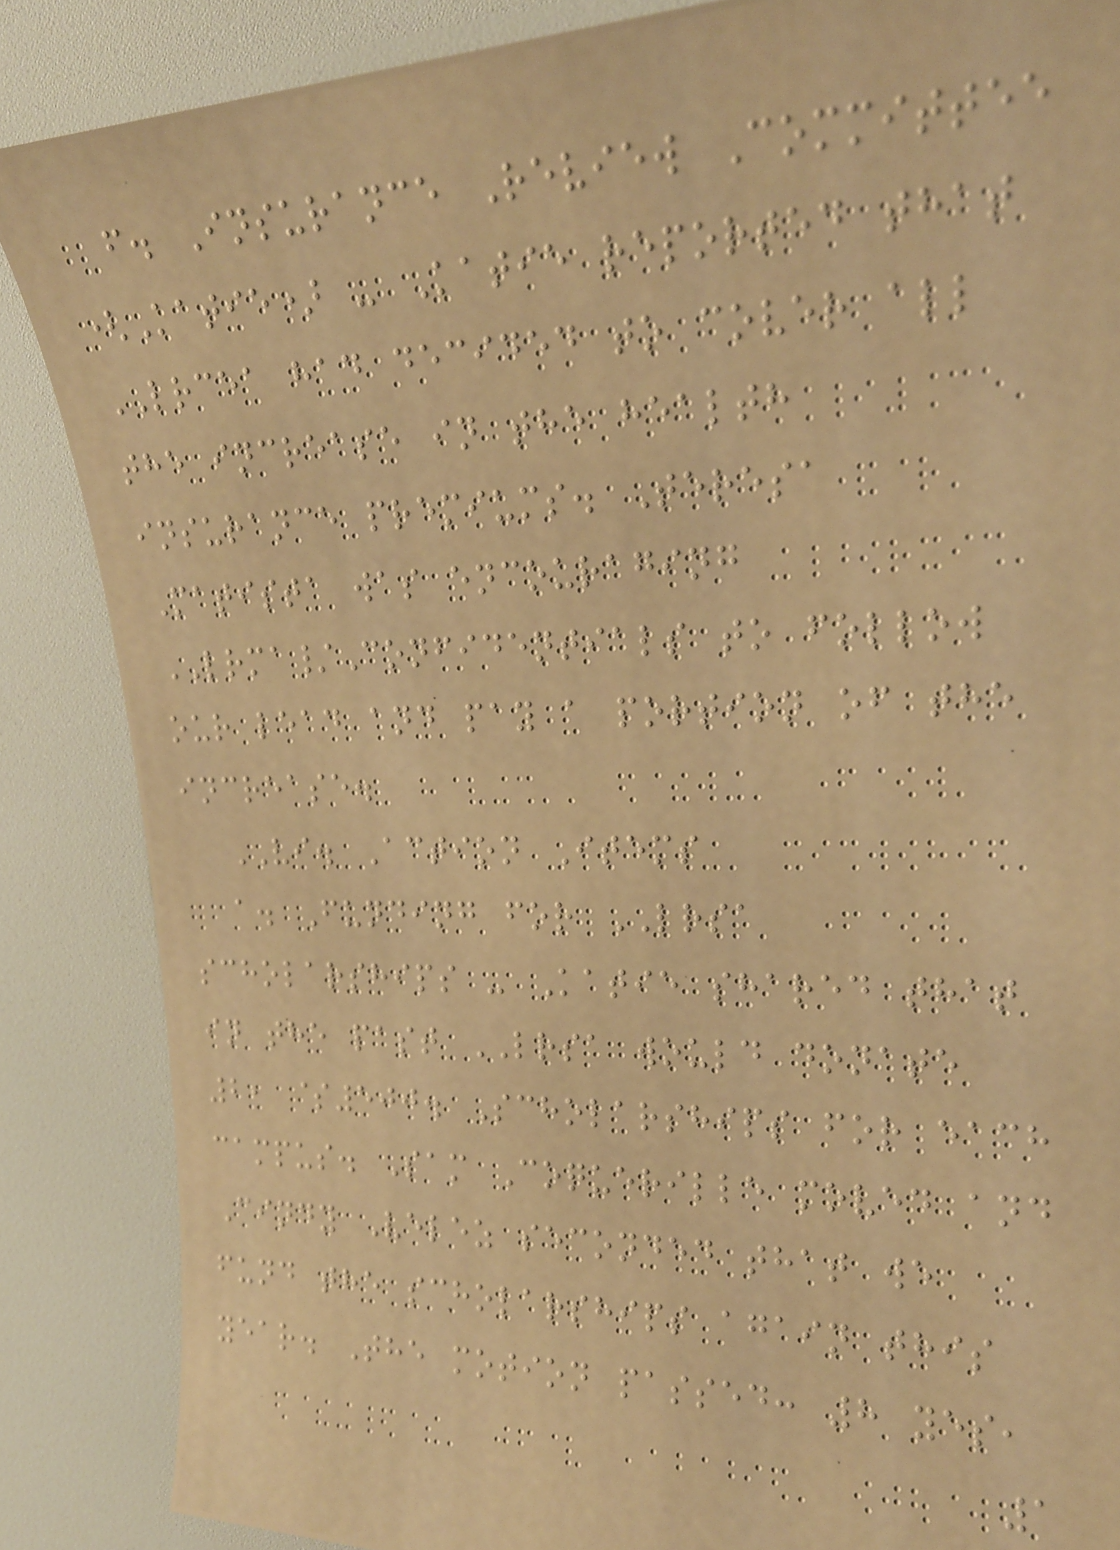f. Insurance Review Committee
(Katie) - Katie reported that
LRCEA had decided to cover all
the increase in the health
insurance premiums. Teresa
Matista was encouraging
LRMA/Confidentials to follow
our lead and pay a portion of the
increase.
VI. Action Items
a. Funding for LRSA
scholarships - Katie shared that
in the past LRSA would donate
2, $500. Scholarships for each
campus. Sam Coquerille moved and
Cindy Velez seconded that we
fund the scholarships again this
year. The motion passed: 8 yes,
1
